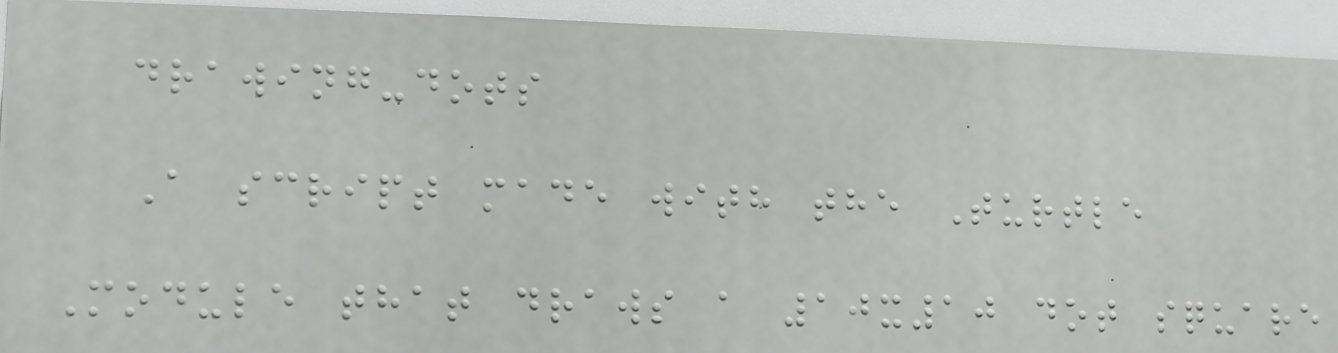drawing-dots
A script made with the Turtle
Module that draws a 10x10 dot square
